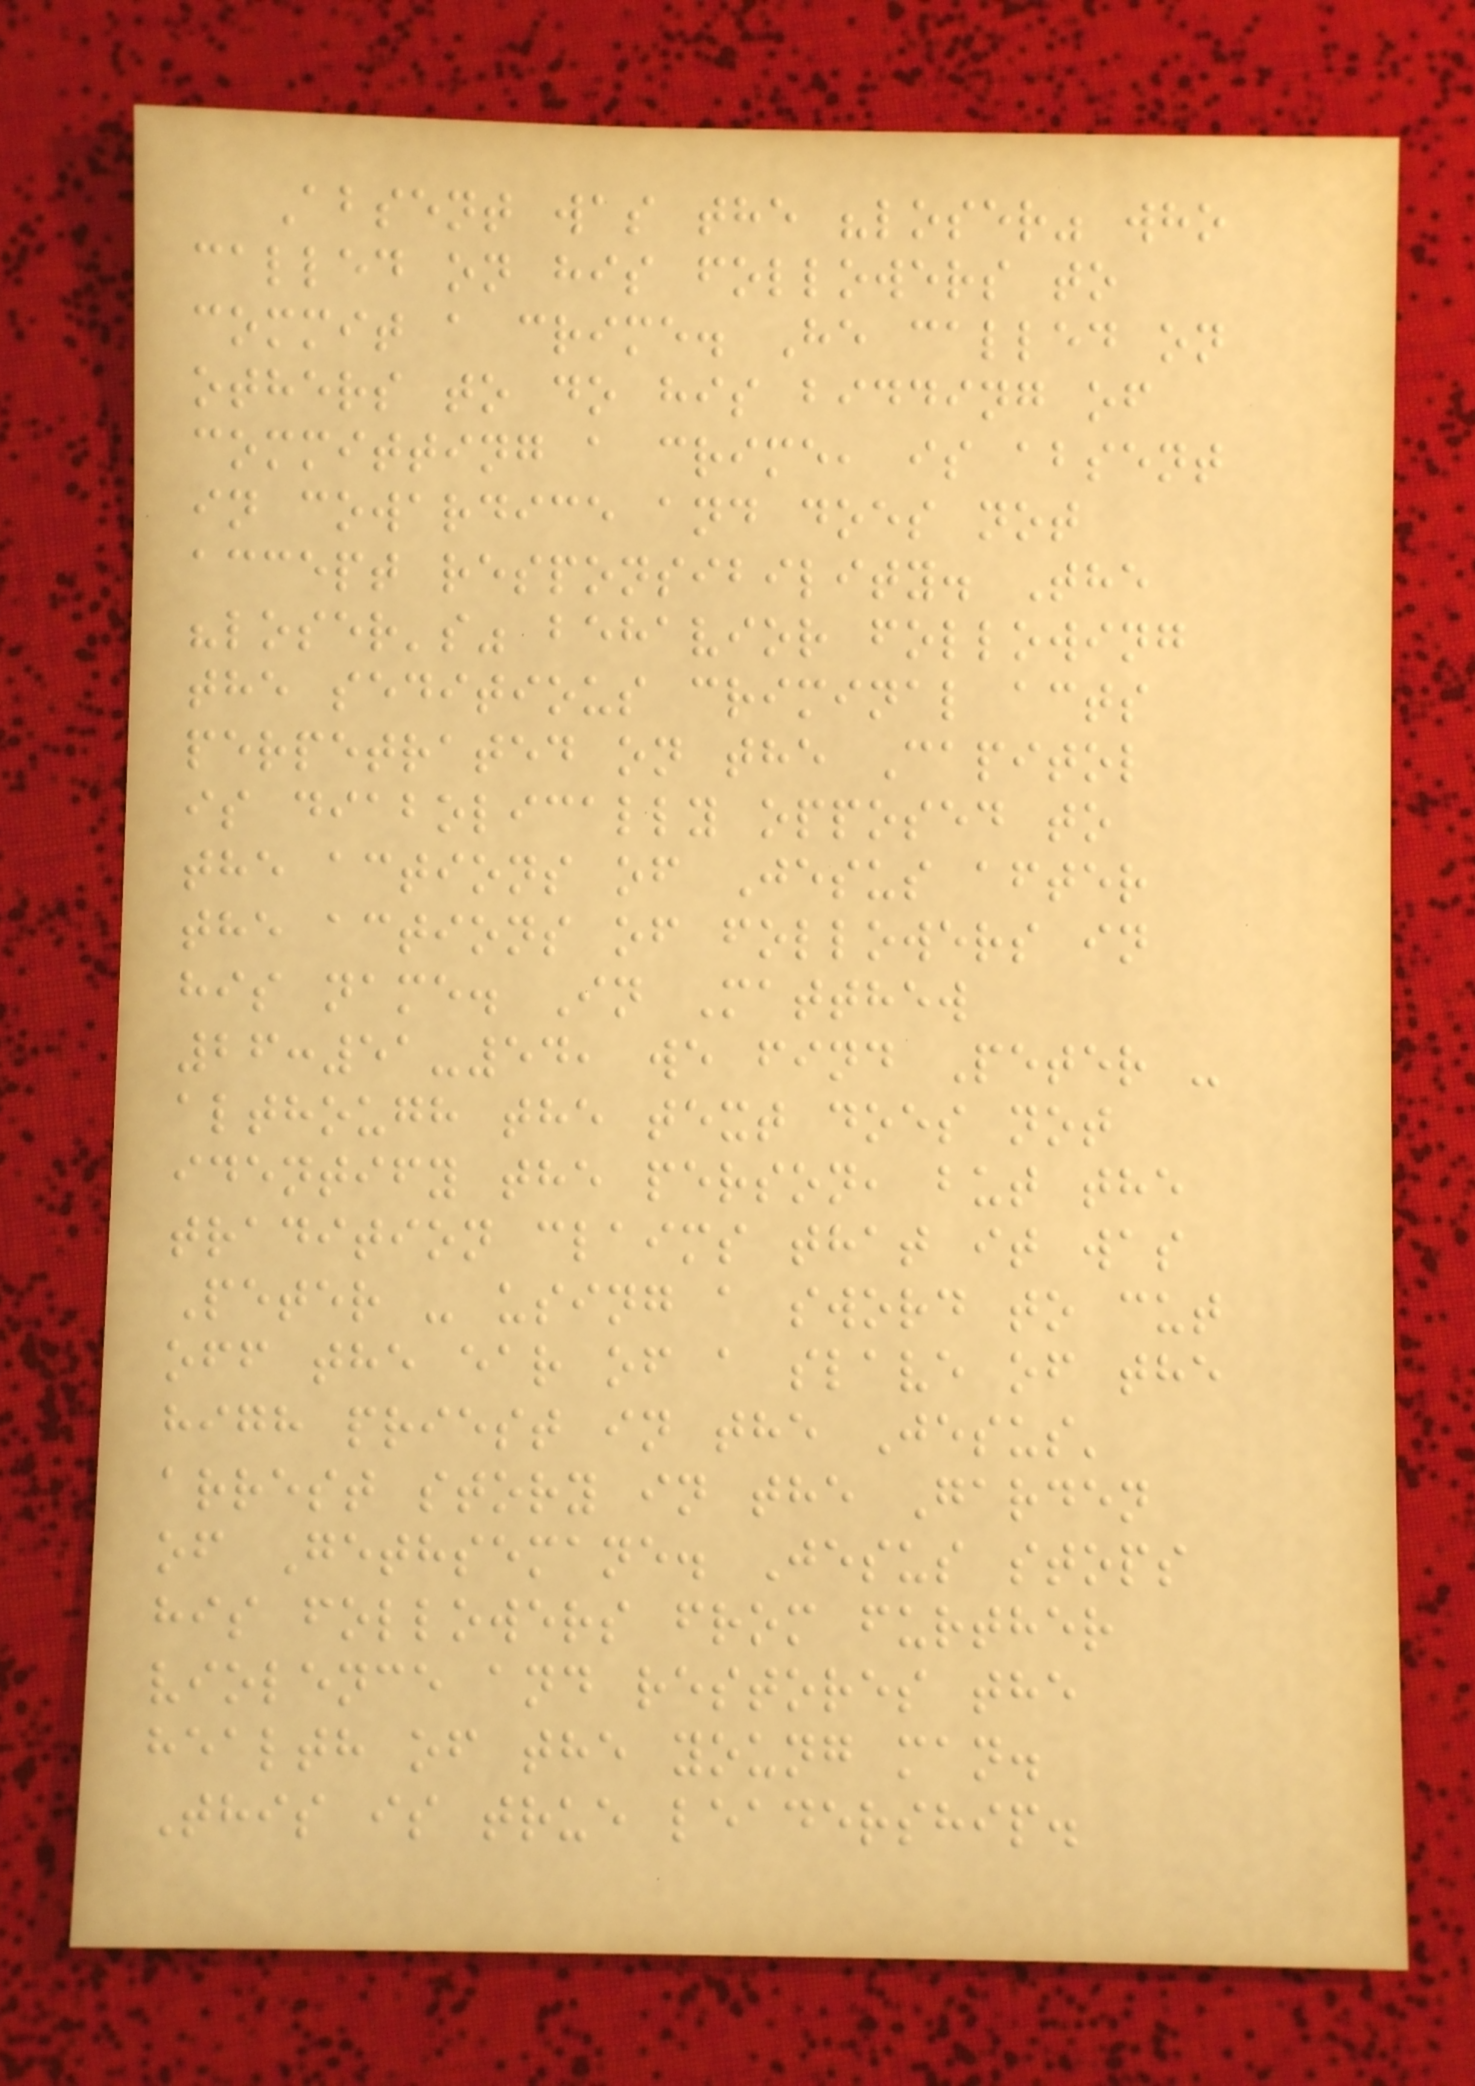Absent was the "loser" who
called on his followers to
commit a crime. He called on
others to do his bidding of
committing a crime, is absent
in cowardice and does not
accept responsibility. The
"loser's" behavior following
the seditious criminal acts
perpetrated on the Capitol
is diabolically opposed to
the actions of Jesus after
the actions of followers in
his name. In Matthew
26:51-54, we find Peter -
although the text does not
identify the person, but the
tradition claims that it was
Peter - using a sword to cut
off the ear of a slave of the
high priest in the Jesus'
arrest story in the Garden
of Gethsemane. Jesus stops
his followers from further
violence and restores the
health of the young man.
This is true leadership.
